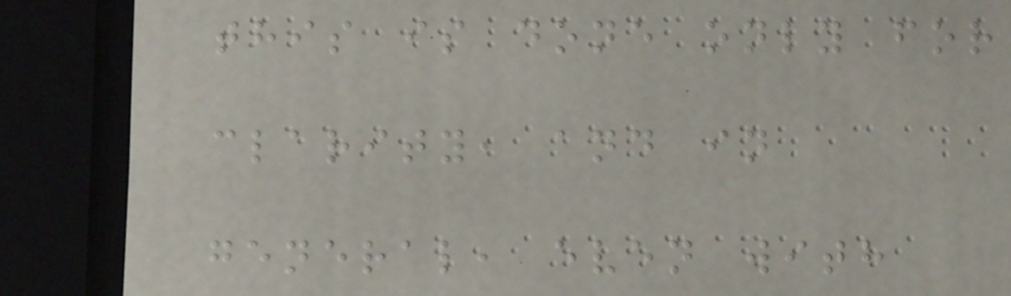this is done only for
clarity, and in
general, even with
